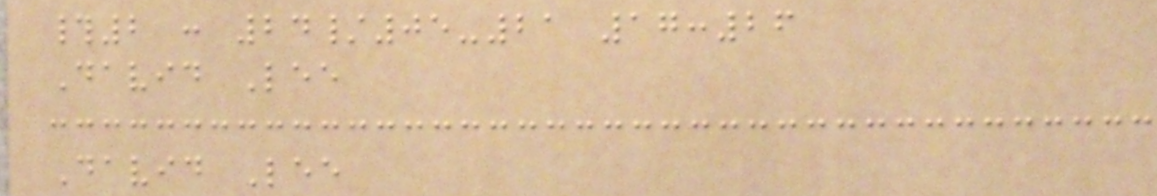#2 : 24/05-21 17:26
David Lee
David Lee
